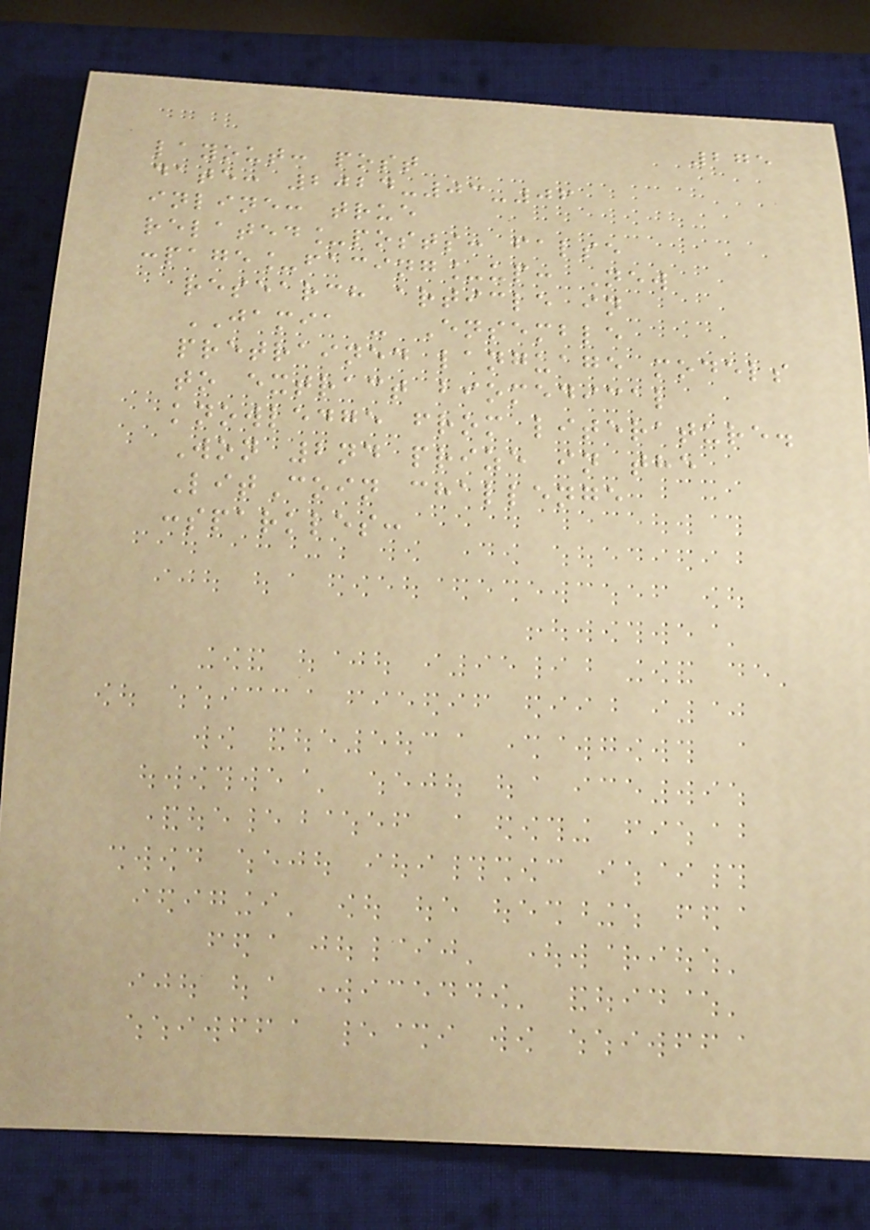275
layout: post
date: 2024-03-06
inline: true
related_posts: false
:page_facing_up: New
research article in
JAMIA - Ensemble
pretrained language models
to extract biomedical
knowledge from literature.
Won 2nd prize in the
LitCoin challenge
:sparkles:
